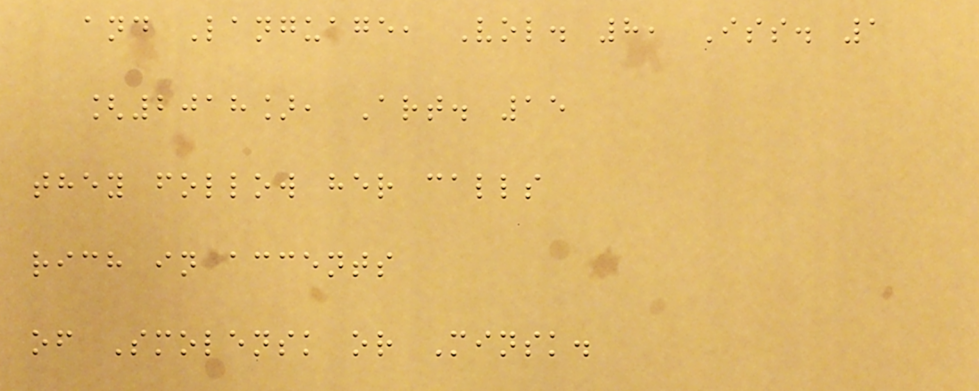and Language, Vol. 8, Iss. 1
[2018], Art. 15
they follow her calls
rich in accents
of Smolensk or Minsk.
